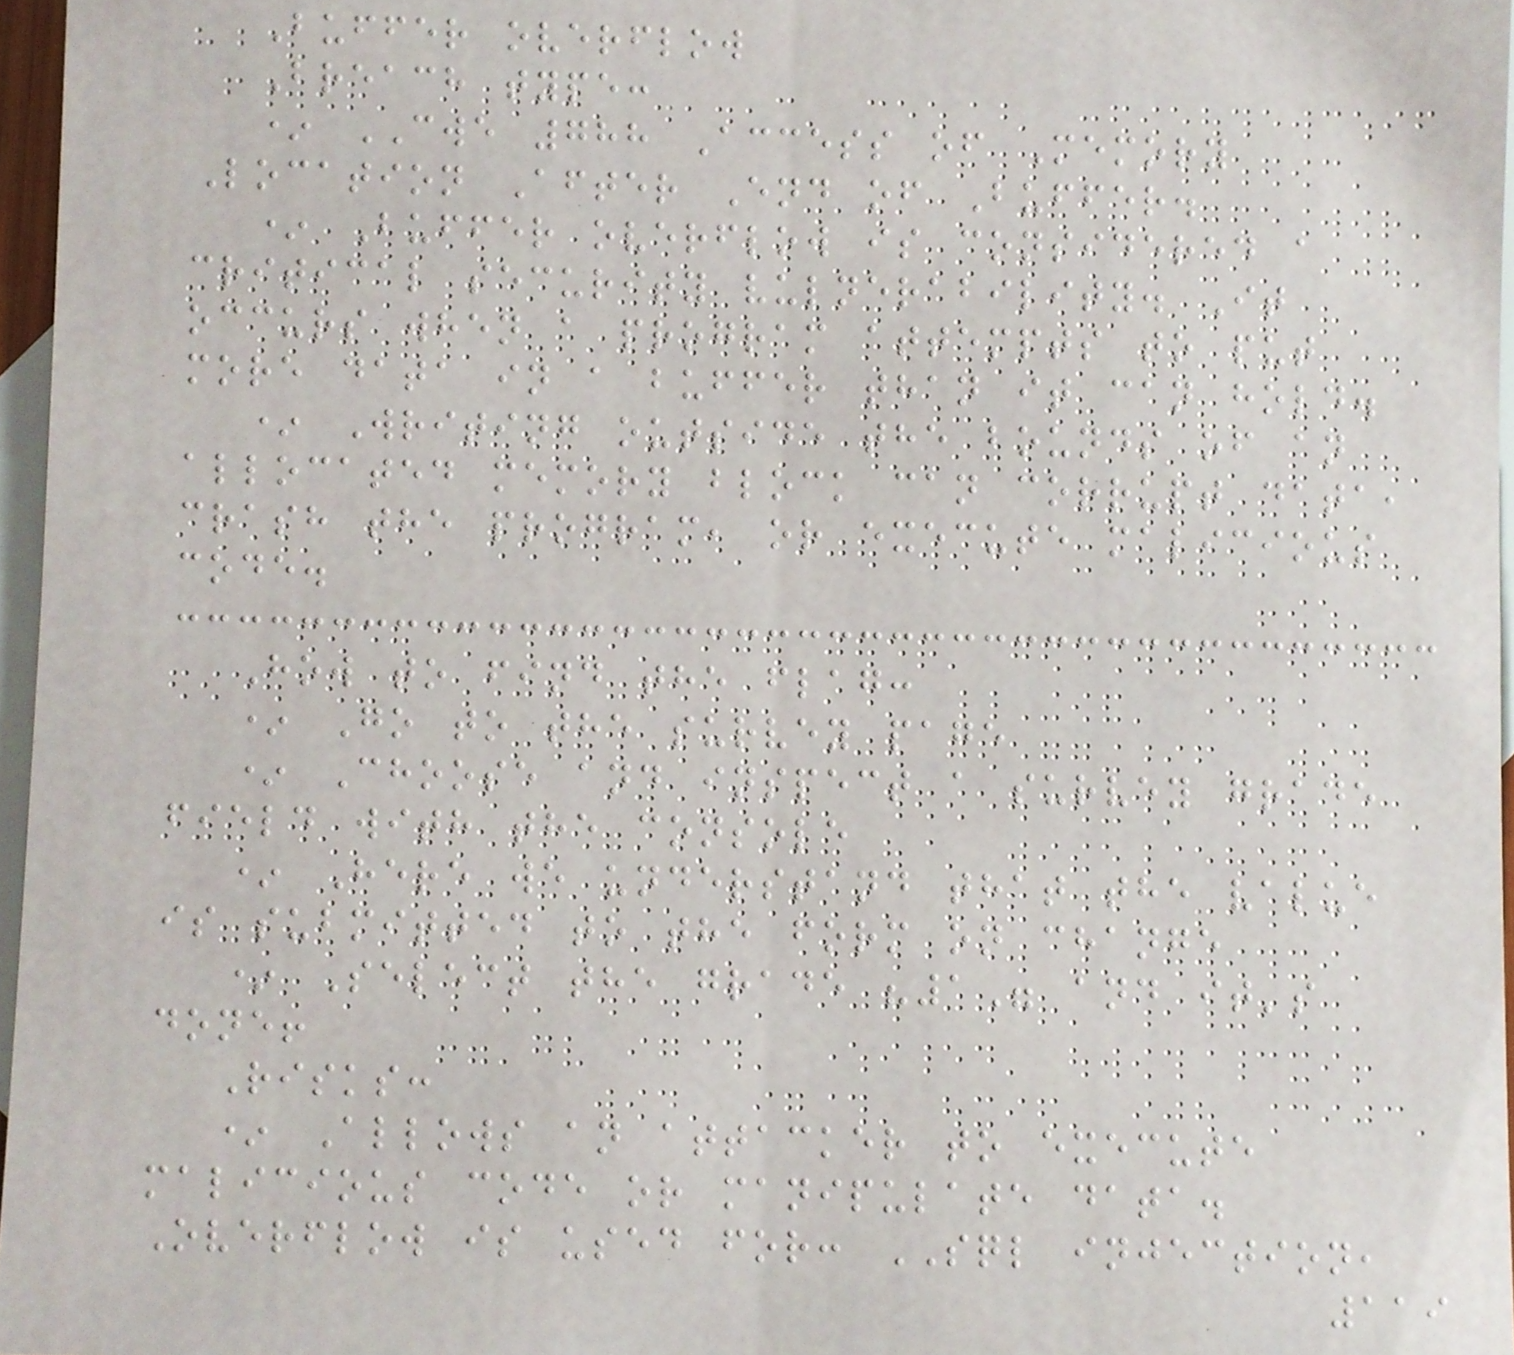Buffer overflow
Breach type:
* CWE 788 Access of Memory
Location After End of Buffer.
* Buffer overflow is considered a
critical security vulnerability. It
occurs when a program attempts to put
more data in a buffer than it can hold.
* Writing outside the bounds of an
allocated memory block can corrupt data,
crash the program, or execute malicious
code.
How to find the flag:
* Go to the survey page
* Choose and inspect a survey grade
field with the console
* Here we understand that the value
is submitted to the form on change
* Select the grade "1" and it's
done!
Risks:
* Allows an attacker to execute
malicious code or manipulate data.
Overflow is used for: SQL injection,
119
